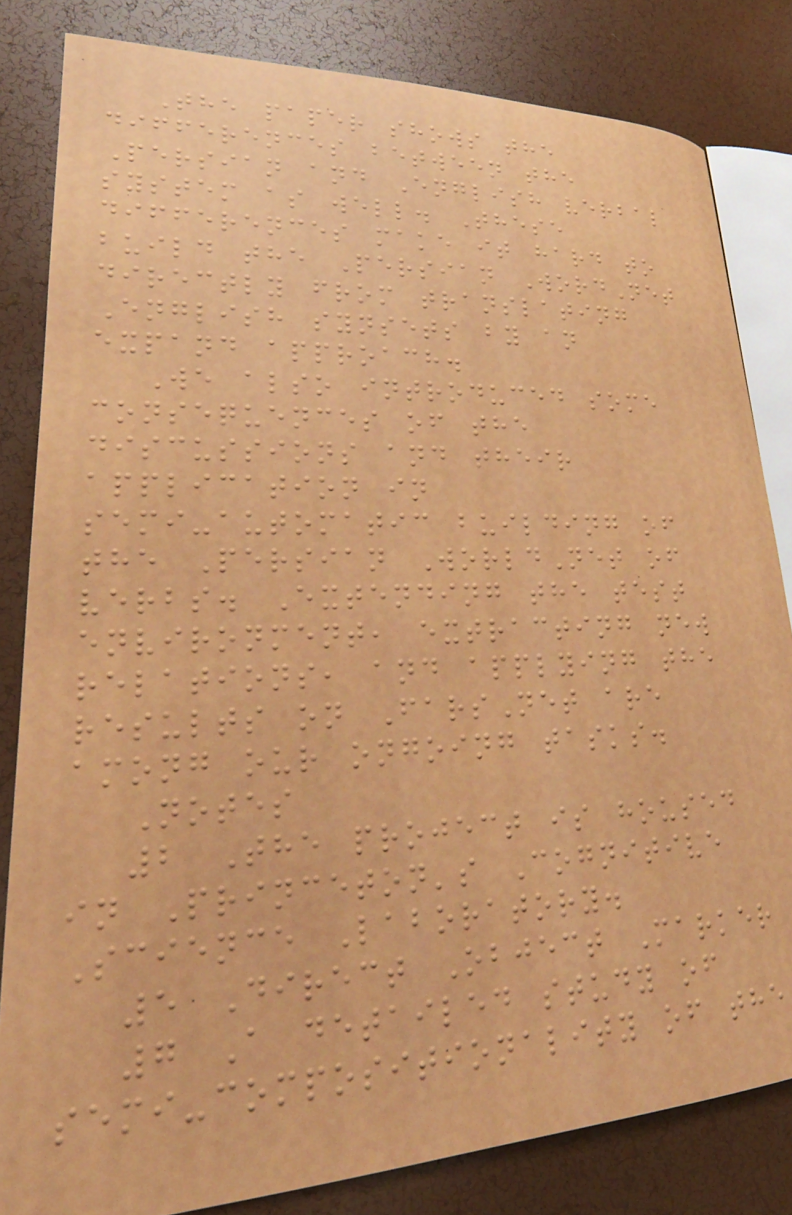The paper shows the
differences between the
Persian and English verbal
system as well. These
differences make it hard to
build the Persian WordNet
directly from translating
English synsets by an
expand approach.
We also introduced some
consequences of the
discussions and their
application in
semi-automatic building of
the Persian WorldNet of
verbs. Extending the test
environment, extracting new
relations, and applying the
results on FarsNet are
among our ongoing tasks.
Notes
2 The project is housed
in Princeton's Cognitive
Science Laboratory.
5 Direct Object Marker
7 A detailed study of
semi-compositionality of the
